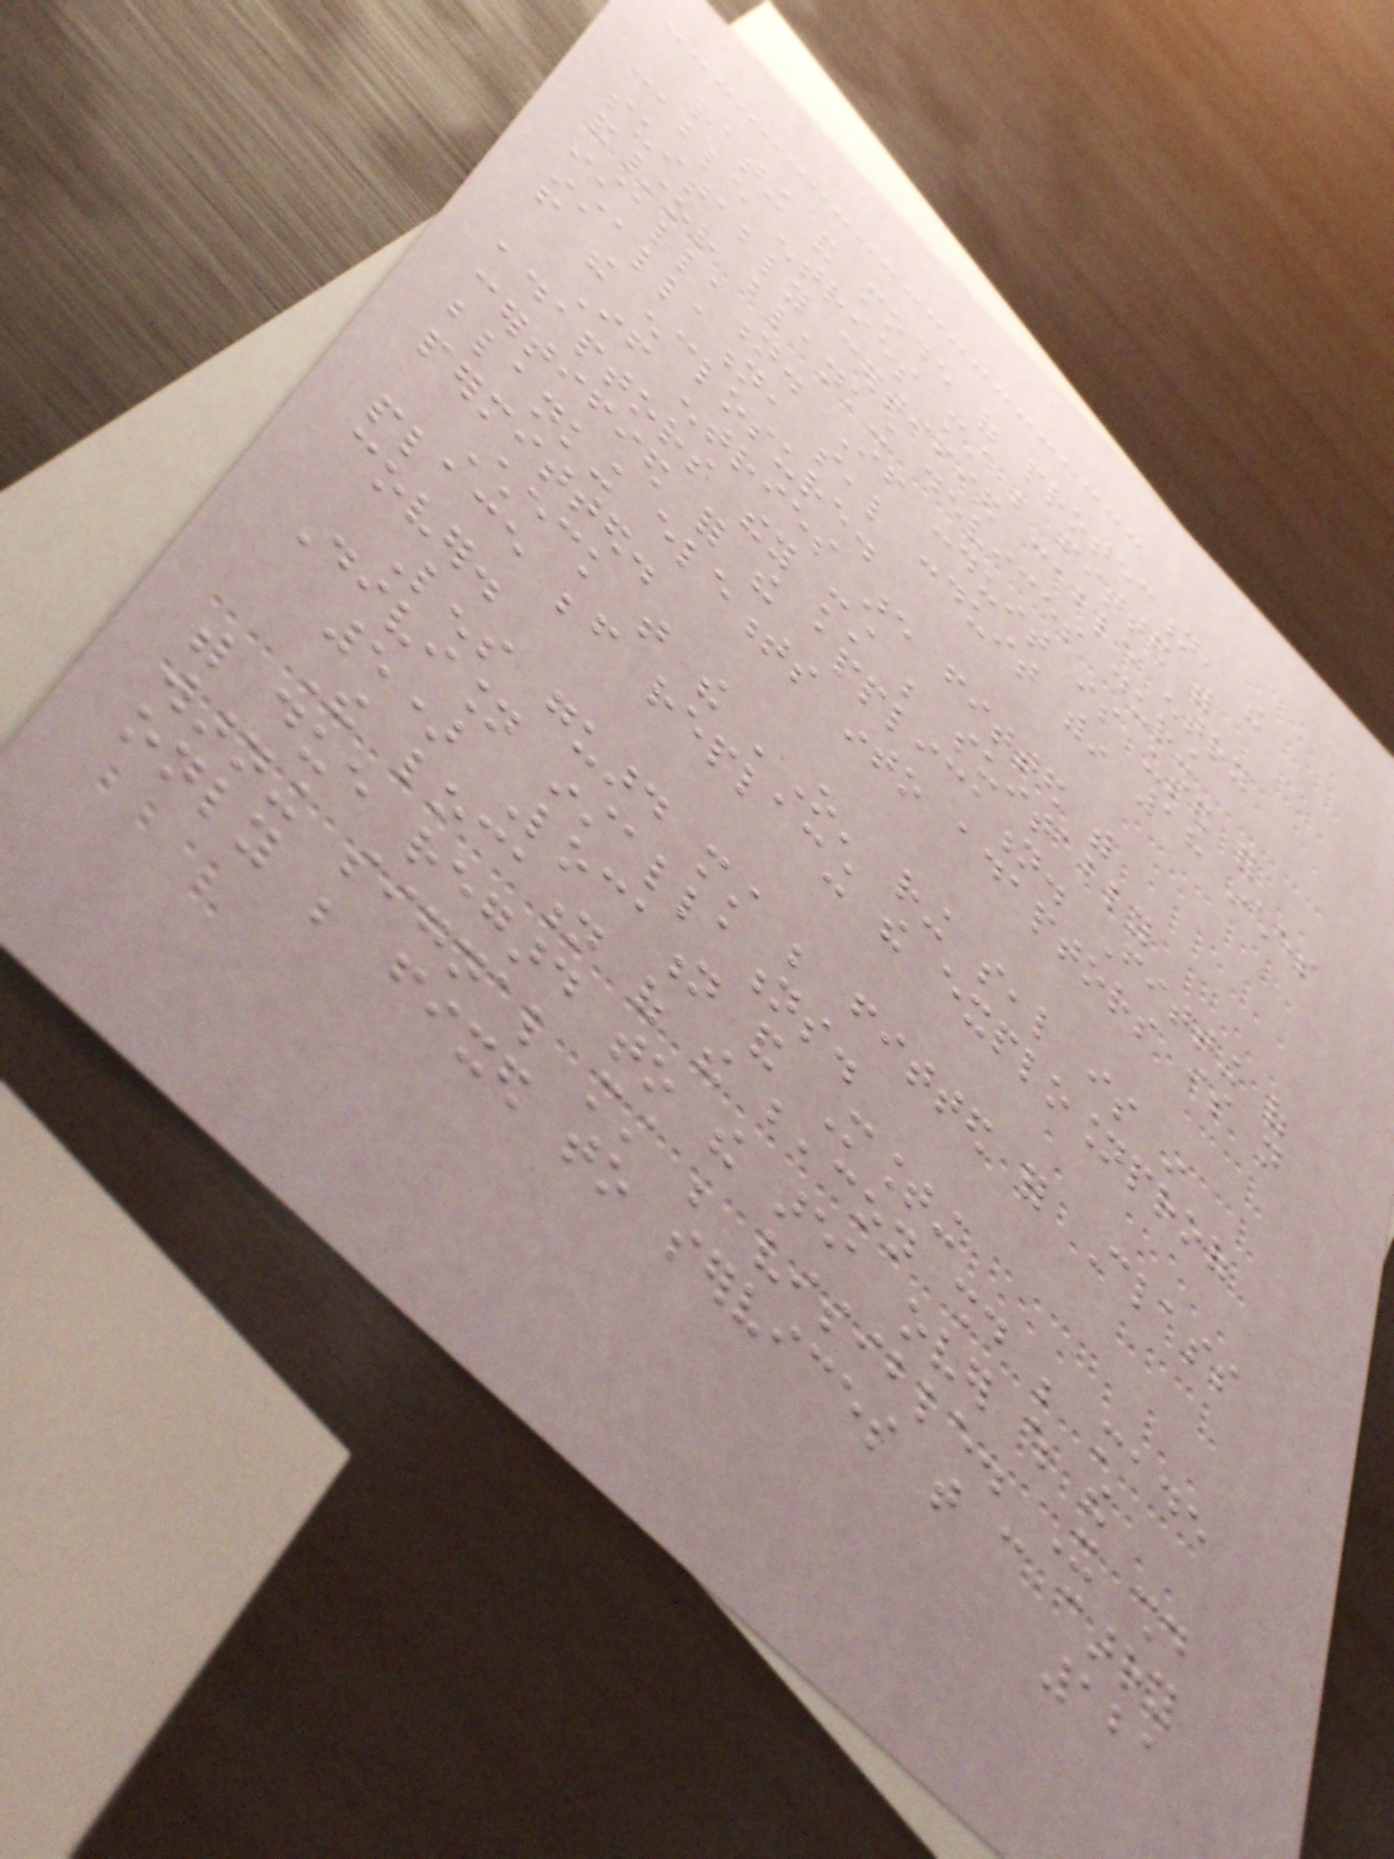rating and mode of protection, the
cable entries must be fitted with
suitably certified cable entry
and/or blanking devices during
installation. If conduit is used for
installation, seal conduit within 18 inches
from the enclosure.
If entries are fitted with
adaptors they must be suitably
certified for the application. Fitting of
blanking elements into adaptors is not
permitted.
Check that the 'O' ring seal is in
place before replacing the explosionproof
cover.
Lens guard must be fitted for Class
Division installations.
5) Location and Mounting
The location of the beacon should be made
with due regard to the area over which the
warning signal must be visible. It should
only be fixed to services that can carry
121
